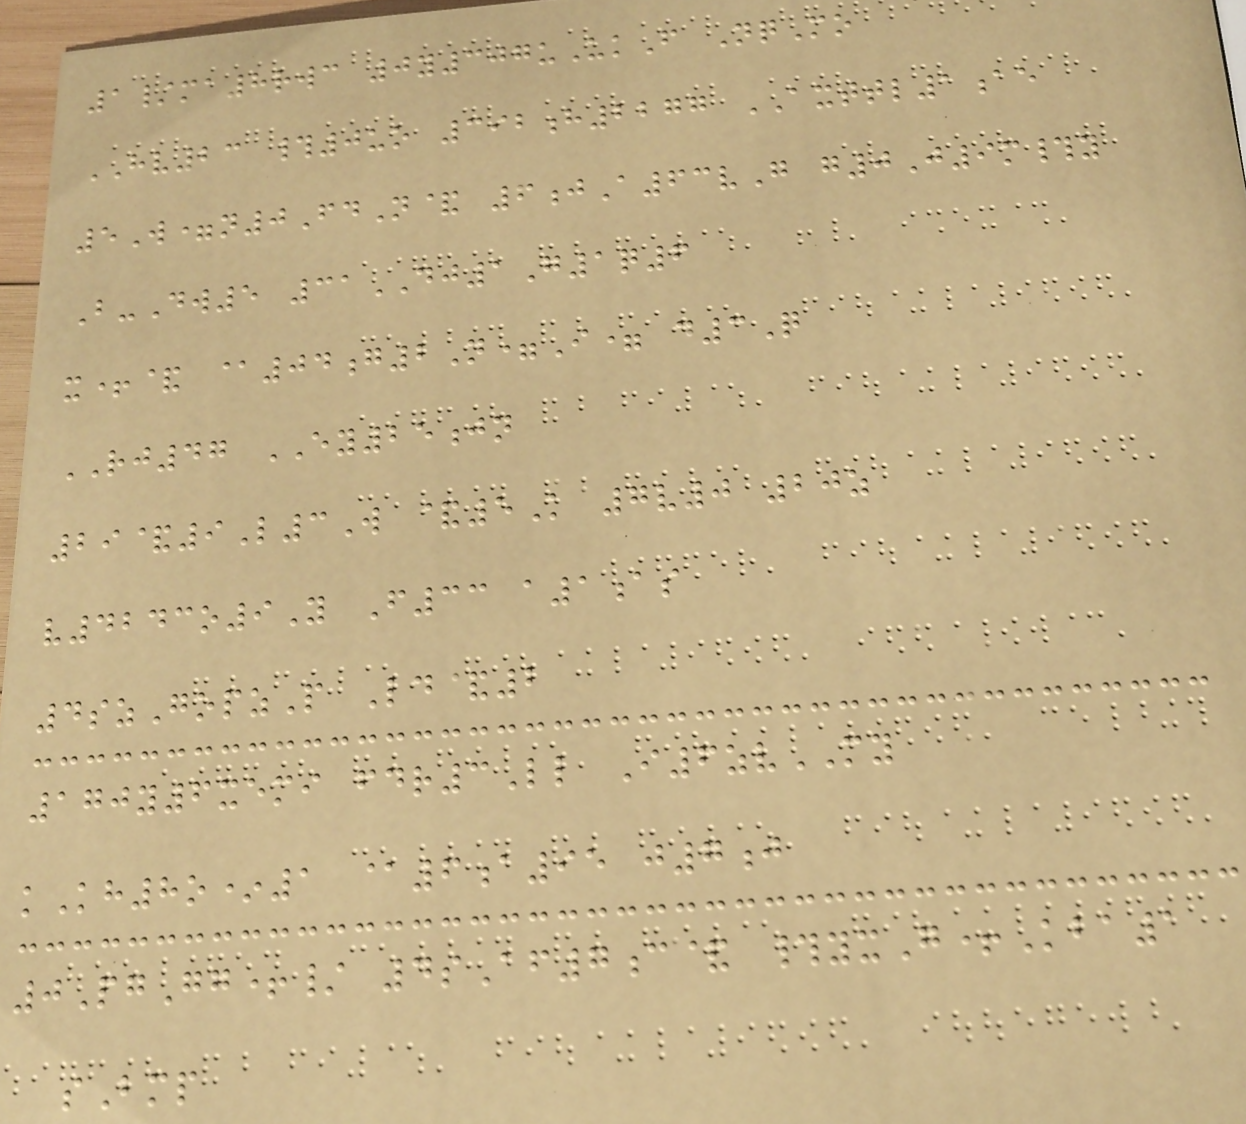1/ma8rwc 0y307uUkF NqMo
HV23 #0uo 392h2277 AXTTL1ae
5W=n0FdN& 6jA63vG g0J9m#y
B-Dw5 31DJ1G1q6
x+& @04g2N=I= d3Q
RJ47 EY25jn
29&9L3W &5K 7v0 20z
v4243o9Y F33 a1as
4szGopzP Ld&2
170y6xemi fdr3Ll I6zvMY
kKh8o*1 @6a95 j7j
0PgGg+/ 4sAf7c& #yxG+Kba1
sBmp
